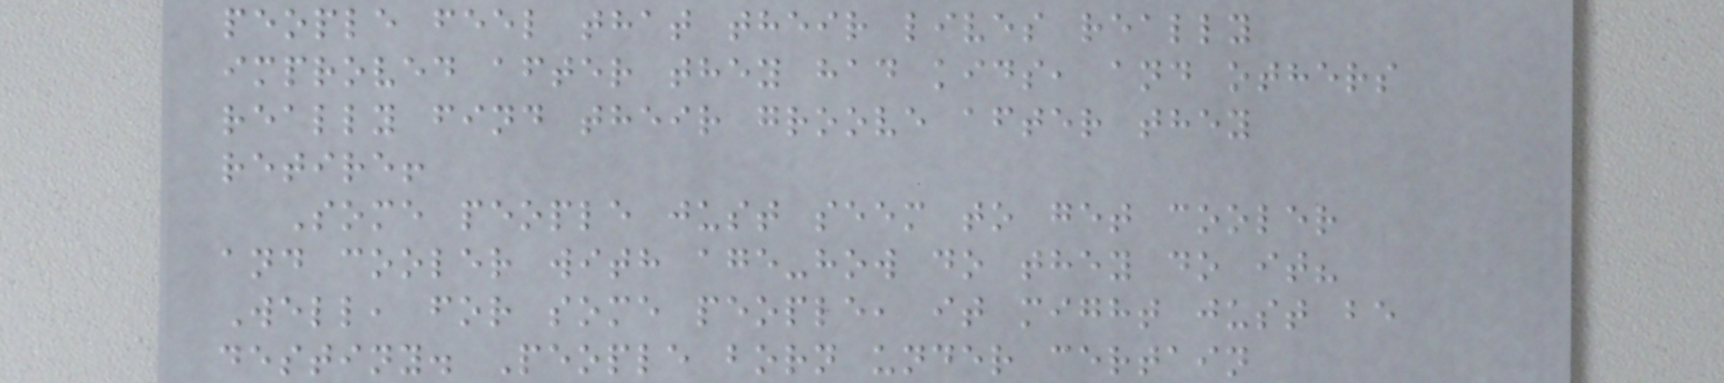people feel that their lives really
improved after they had kids, and others
really find their groove after they
retire!
Some people just seem to get cooler
and cooler with age-how do they do it?
Well, for some people, it might just be
destiny. People born under certain
